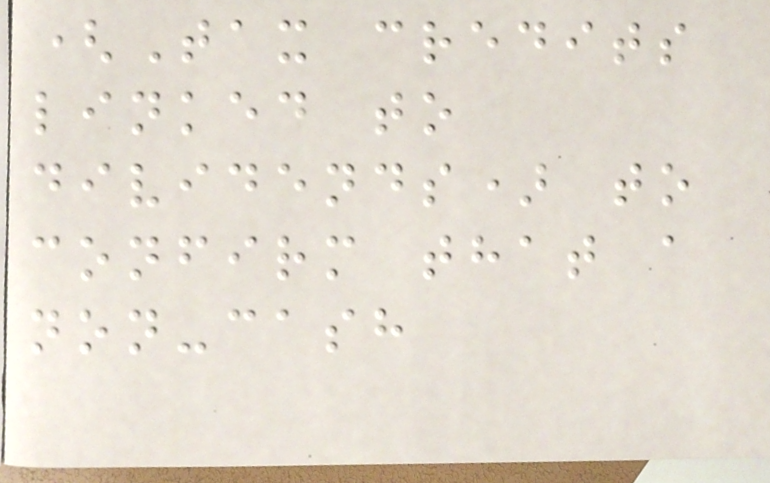(Tax credits
linked to
dividends) to
confirm that a
non-cash
